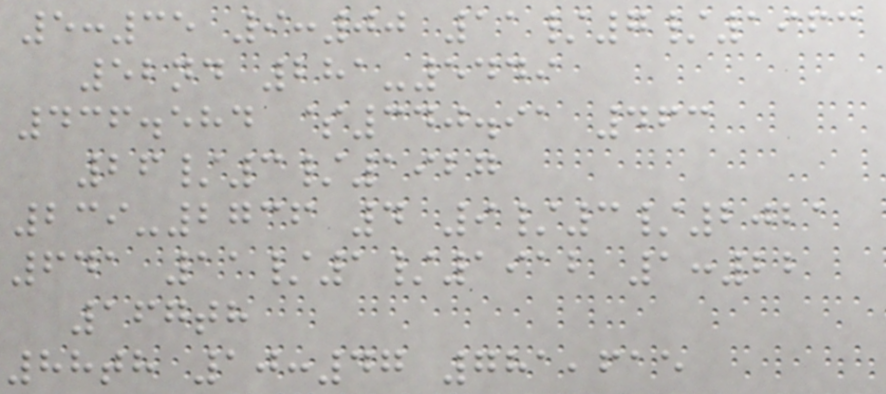5:35 9:00 11/7/1963
52nd 281-5449
436.584 $340.91 463
26/3/1927
239-2736 4 9/3/2021
641 11/1/1912 1:22
167th
88th 10:47 781,615
